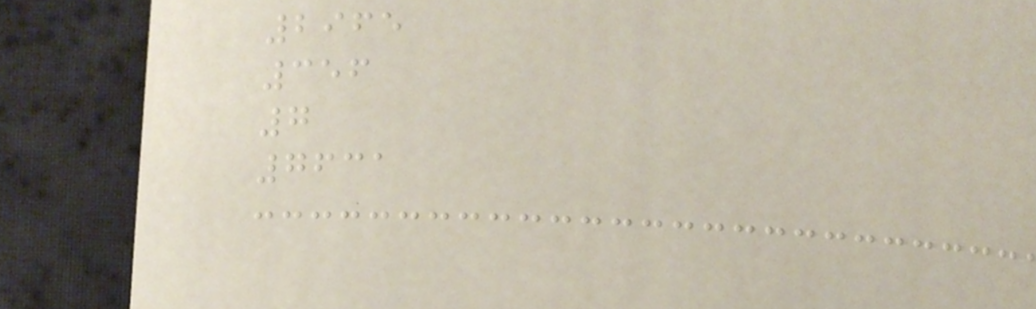2965
356
7
7631
